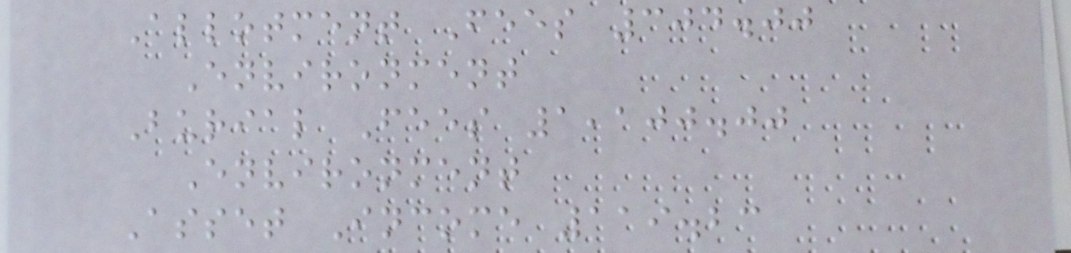Allotment Fees 304.00
Environment
Burial Fees 1,100.00
Environment
Asset Income 119.23
